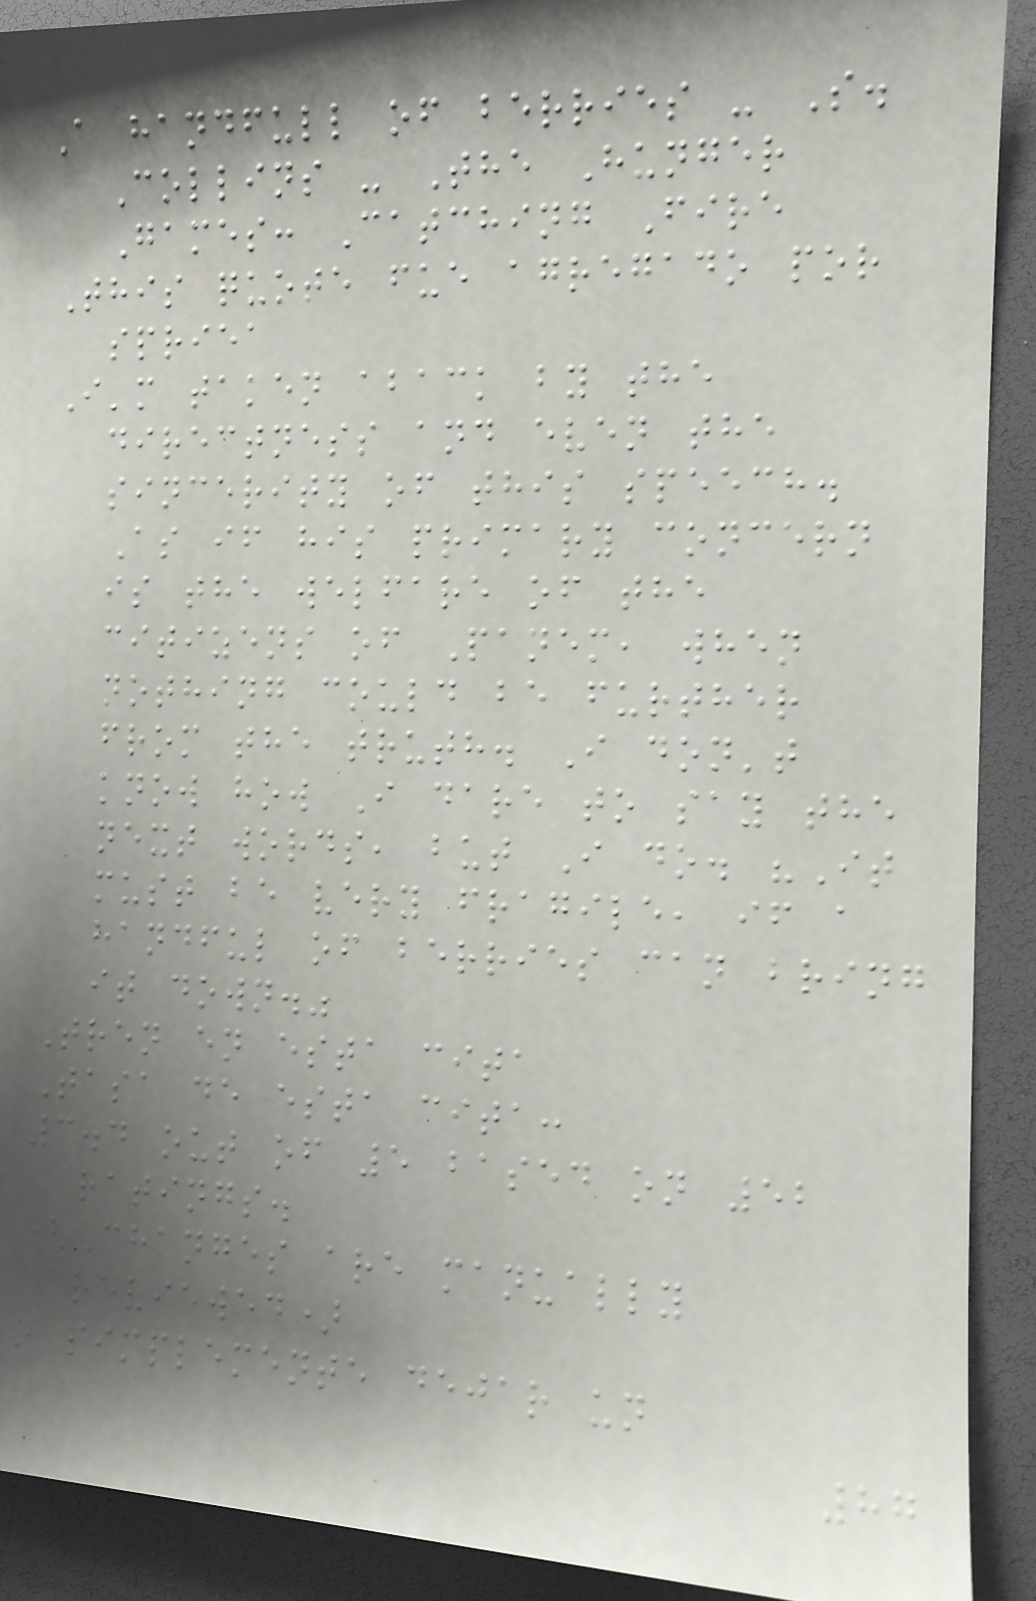A handfull of berries - S.
Collins - The Hunger
Games: Catching Fire
This quote fue agregado por
spriea
I'm taken aback by the
directness and even the
sincerity of this speech.
As if his primary concern
is the welfare of the
citizens of Panem, when
nothing could be further
from the truth. I don't
know how I dare to say the
next words, but I do. "It
must be very fragile, if a
handful of berries can bring
it down."
Tren en esta cita
Tasa de esta cita:
3.4 out of 5 based on 52
ratings.
(Changes are manually
reviewed)
o simplemente dejar un
87
